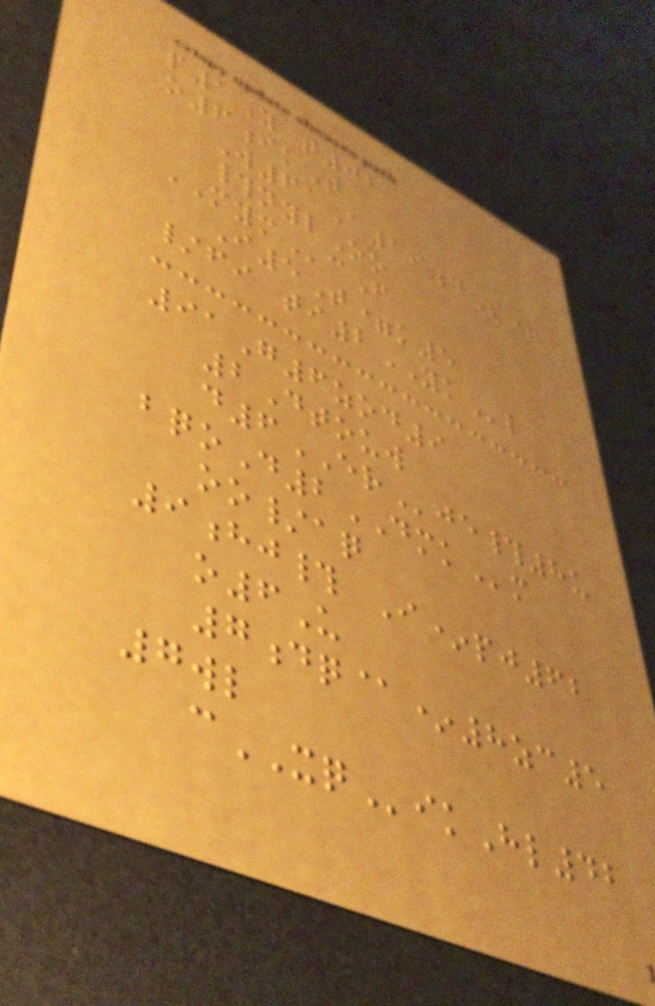p1Y t02
o6ikT
W61A19dS=
#nylOo
MYMcF
I5T=k5
/fi ti2YKl
91G6zod9
2Dtouw
d6ERje#8u
bqoD2DMKm
oo/aq
9hj# I*pj62
o6U
7dq@*8zc5
7wl
cXQikHl42
